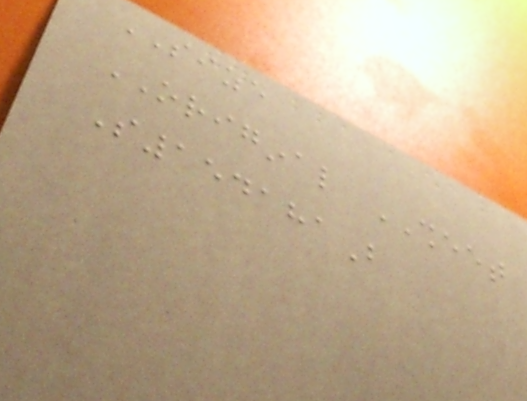SIZE
ORIGINAL SHEET
S154181B
